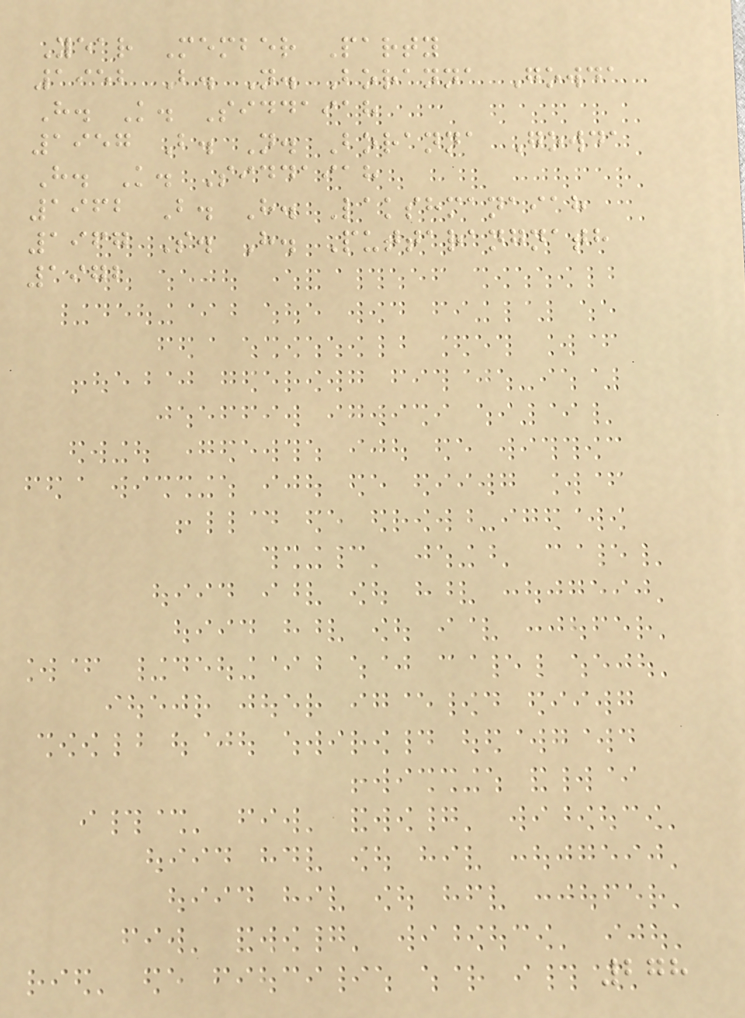Year Member Party
1952 B. N. Boranna Gowda
H. K. Siddaiah
1957 B. N. Boranna Gowda
H. K. Siddaiah
1962 B. H. Lakshmanaiah
1967 S. H. Puttarangnath
1972
278
